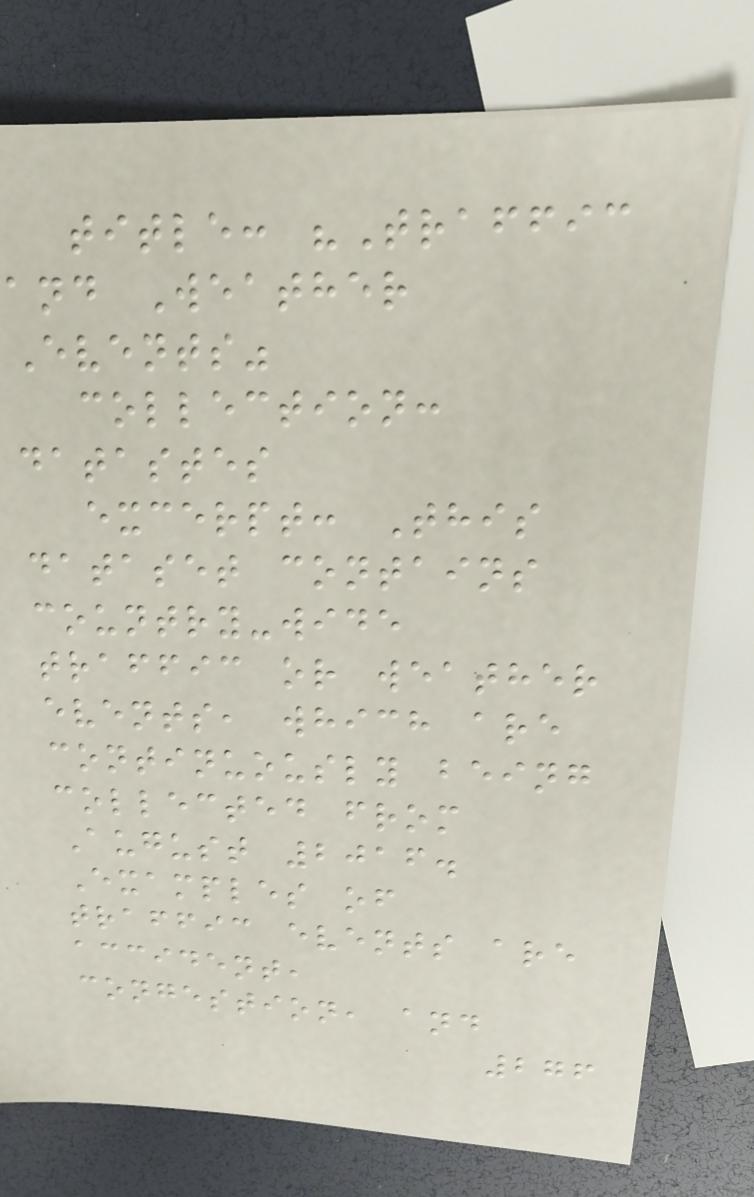title: "Traffic
and Weather
Events"
collection:
datastes
excerpt: This
dataset contains
country-wide
traffic or weather
events, which are
continuously being
collected from
August 2016.
Examples of
traffic events are
accident,
congestion, and
276
